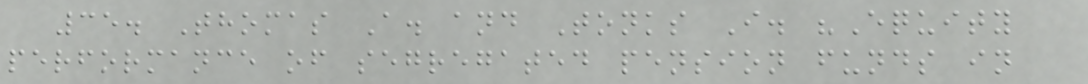35. Thomas A. and Tonks I. "Equity
performance of segregated pension funds in
